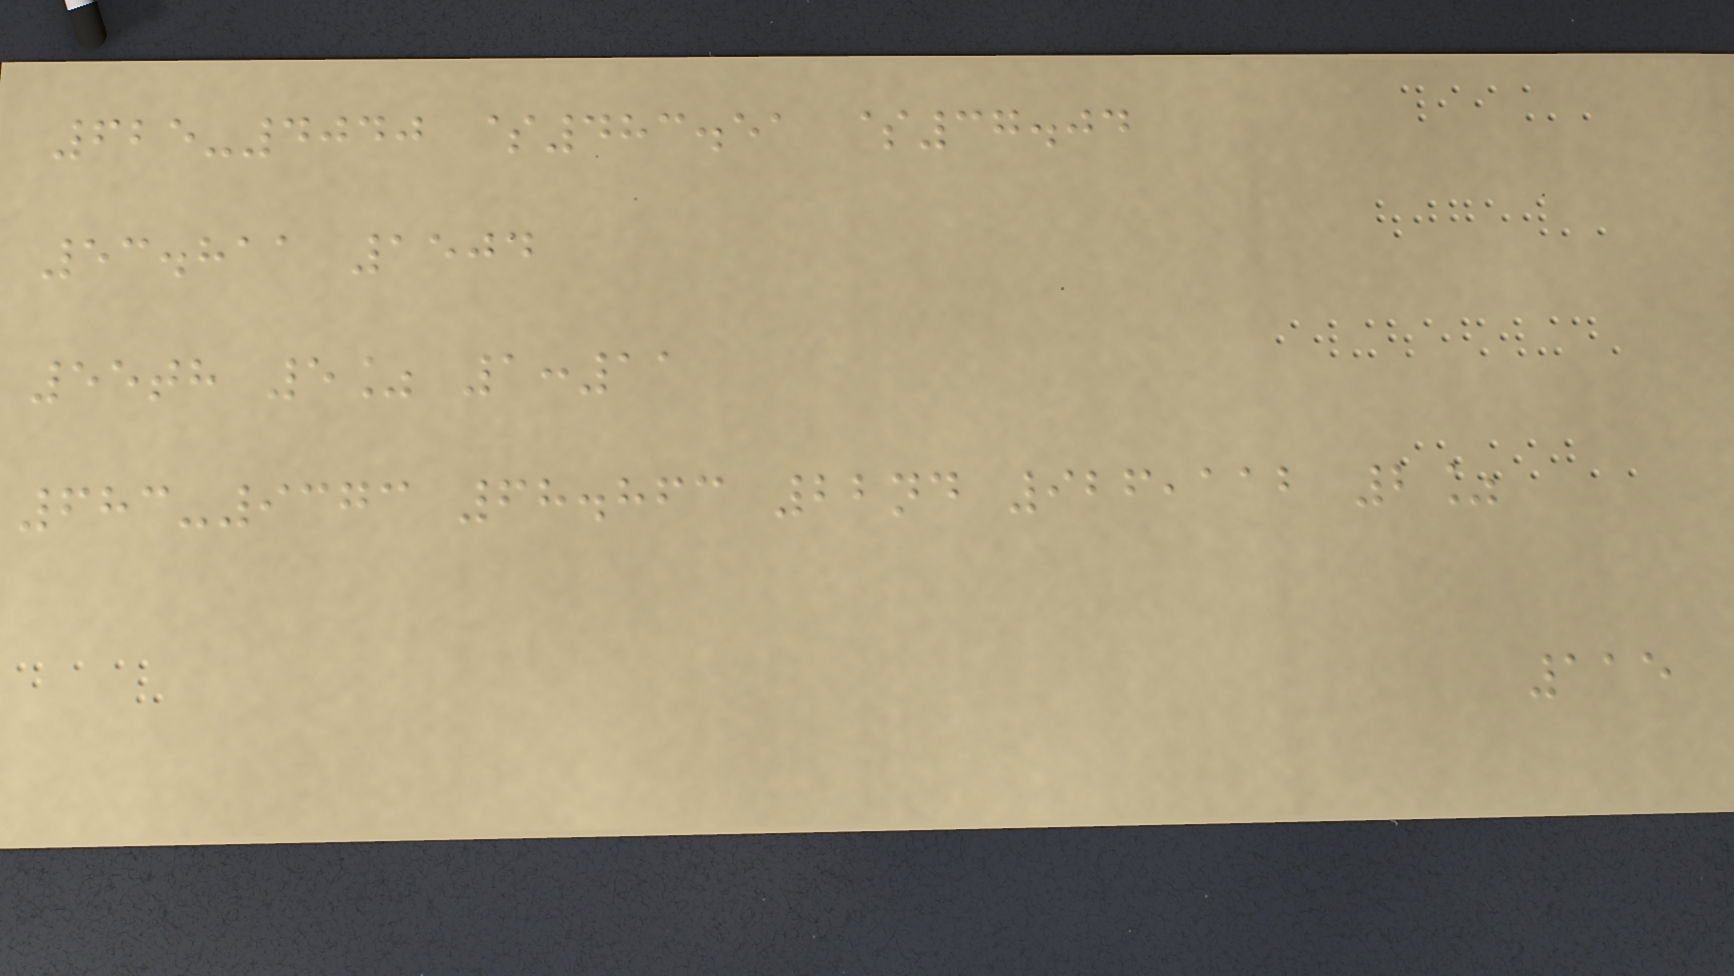625-4040 $483.51 $37.04
53.811 1504
55th 5% 1:11
683-9373 68.863 22nd 926,112 2%
115
